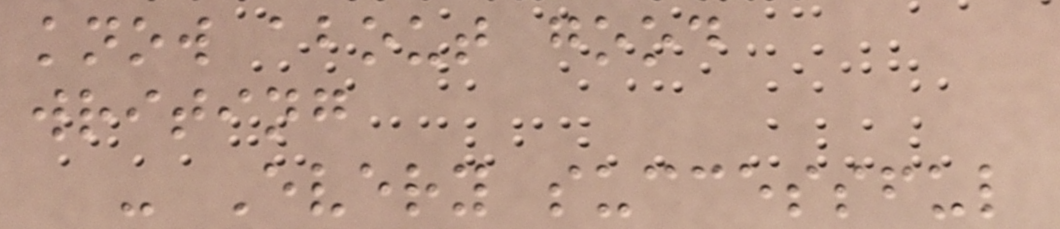know about good
writing
- Every successful
